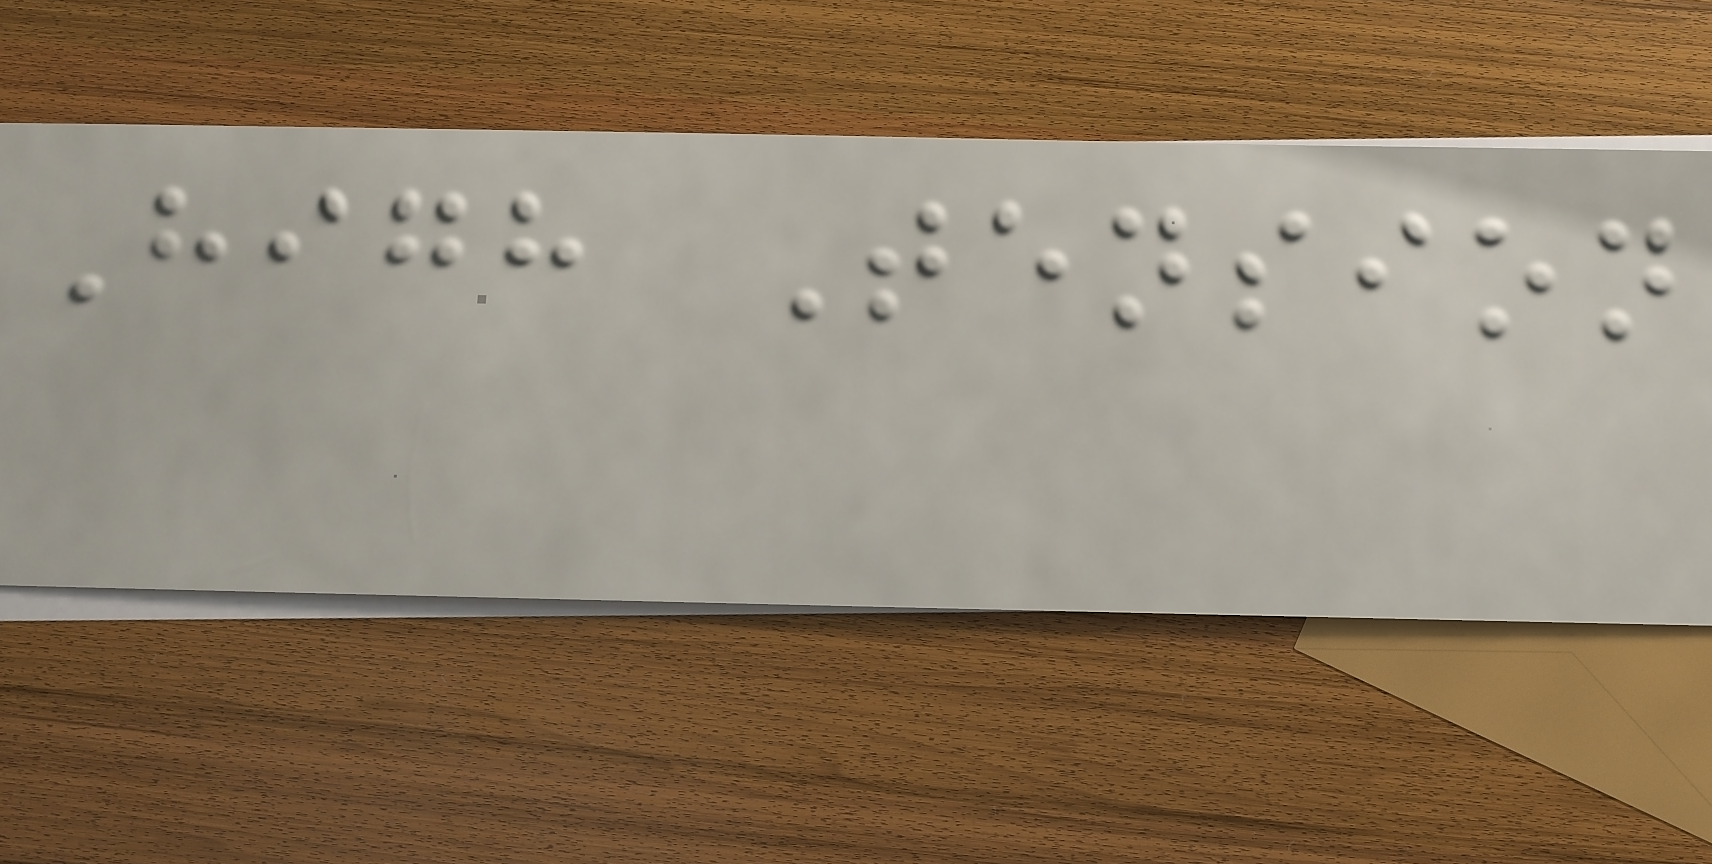High Tension
